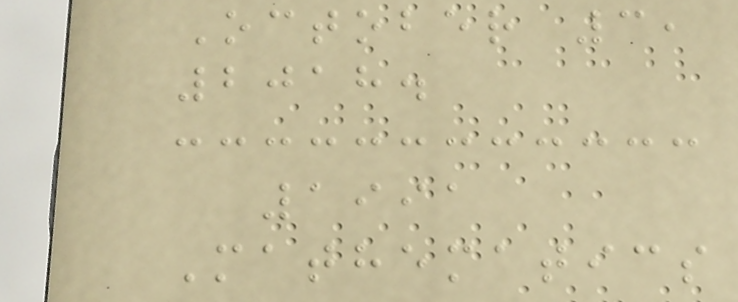October 3,
2018.
1991
Mathematics
